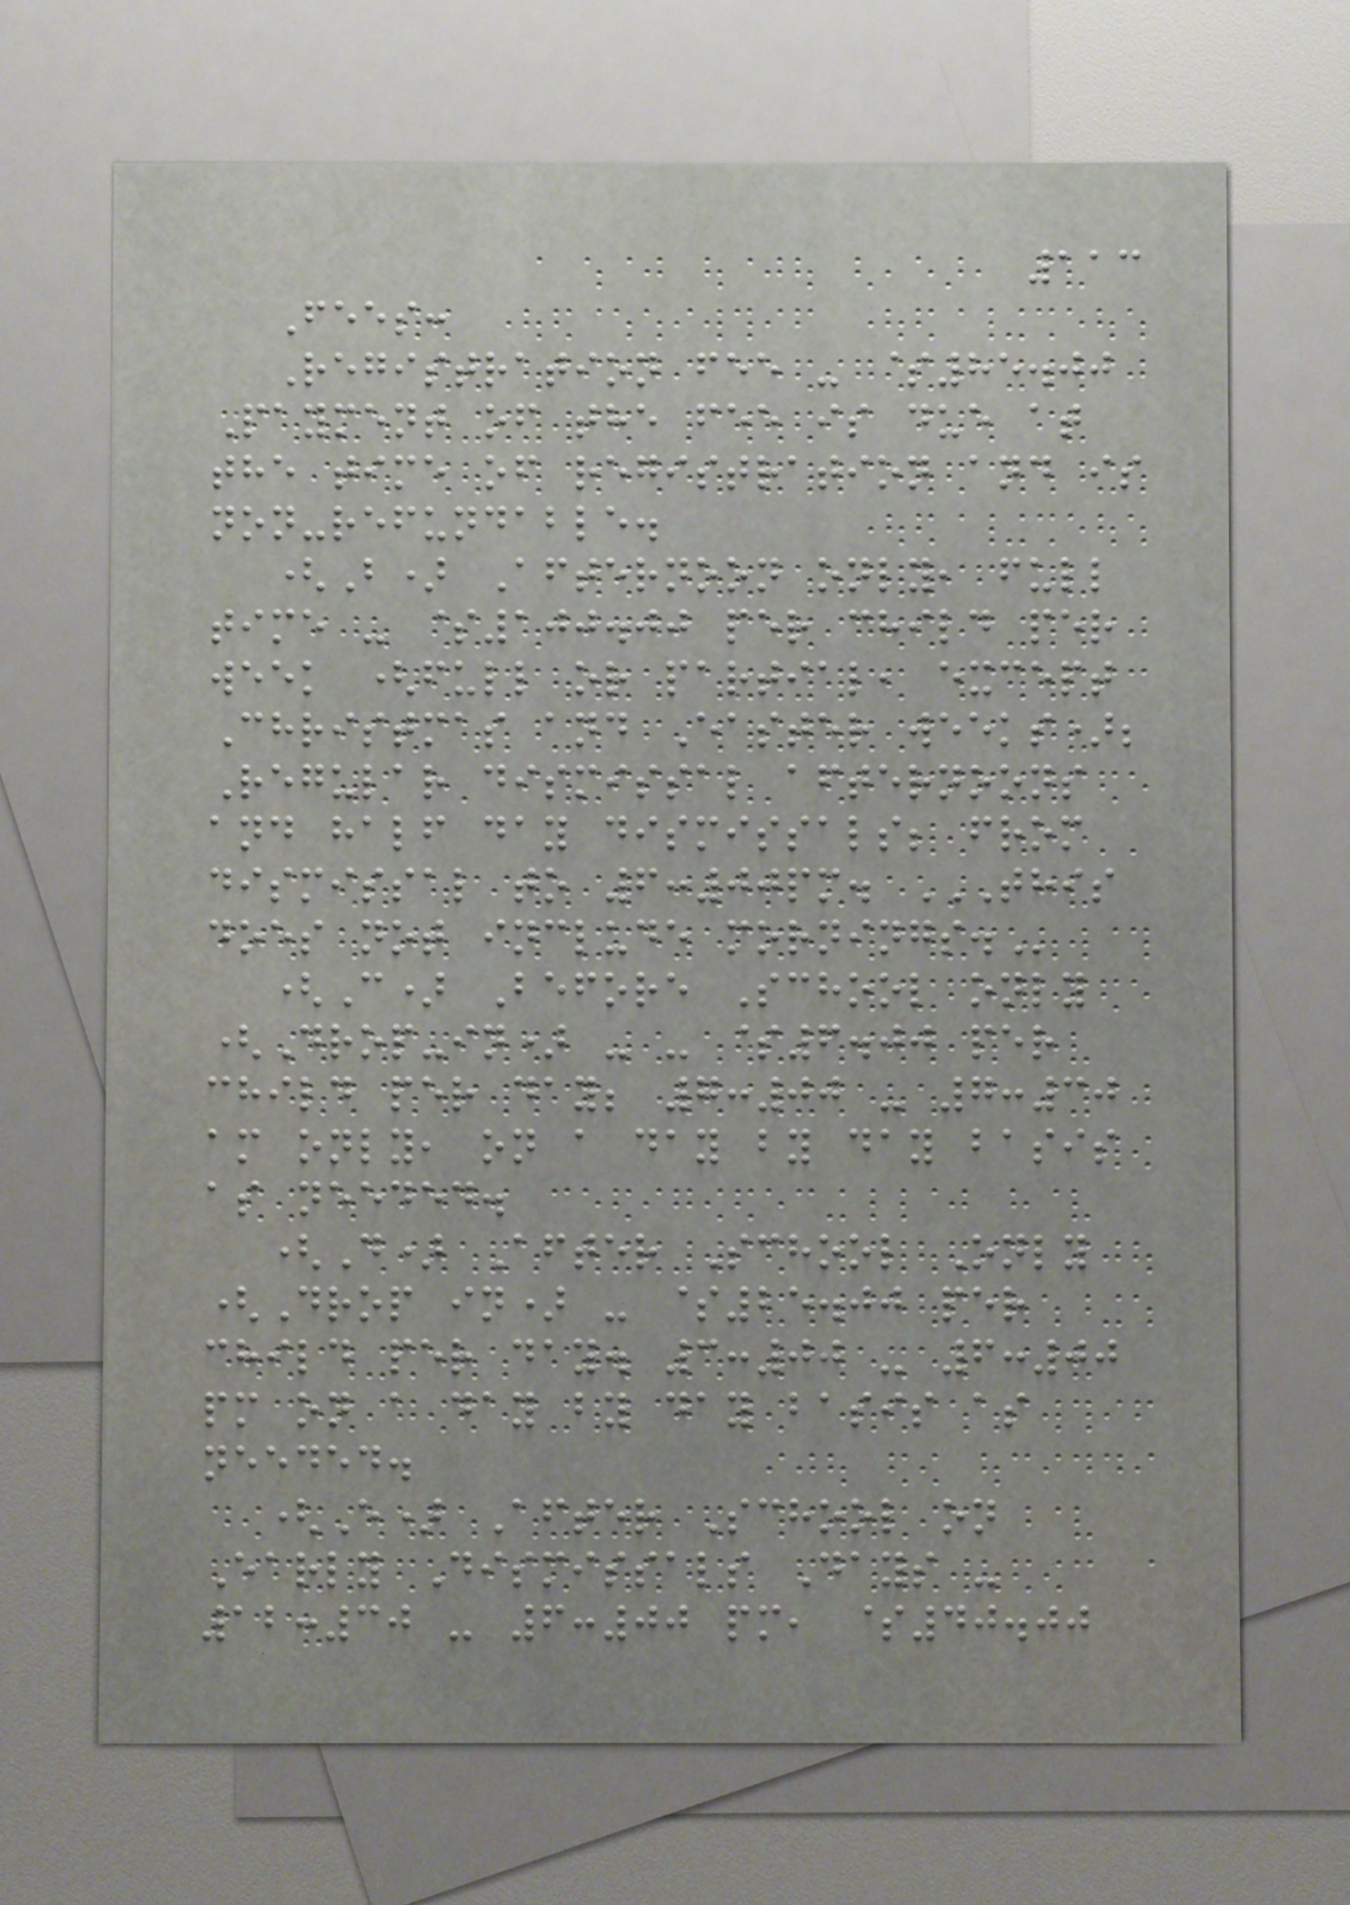113
Fees:
Registration fee - $85.00
Payment of the fee is due at
the time of registration and is
non-refundable.
(B) Afternoon only, full
time - $100.00 per child per
week (full or partial, except
Christmas and Easter weeks);
Regular dismissal afternoons
and half day dismissals; from
dismissal to 6:00pm. THIS
DOES NOT INCLUDE MORNINGS.
(C) Before School only
(Drop-in) - - $6.00 per
child per day; 7:00 - 7:30
am only, on a day by day basis
as needed.
(D) After School Only
(Drop in) - $25.00 per
child per day. 3:00 - 6:00
pm on a day by day basis as
needed.
(E) After School on
Early Dismissals Days -
12:30 - 6:00 pm, $40.00
